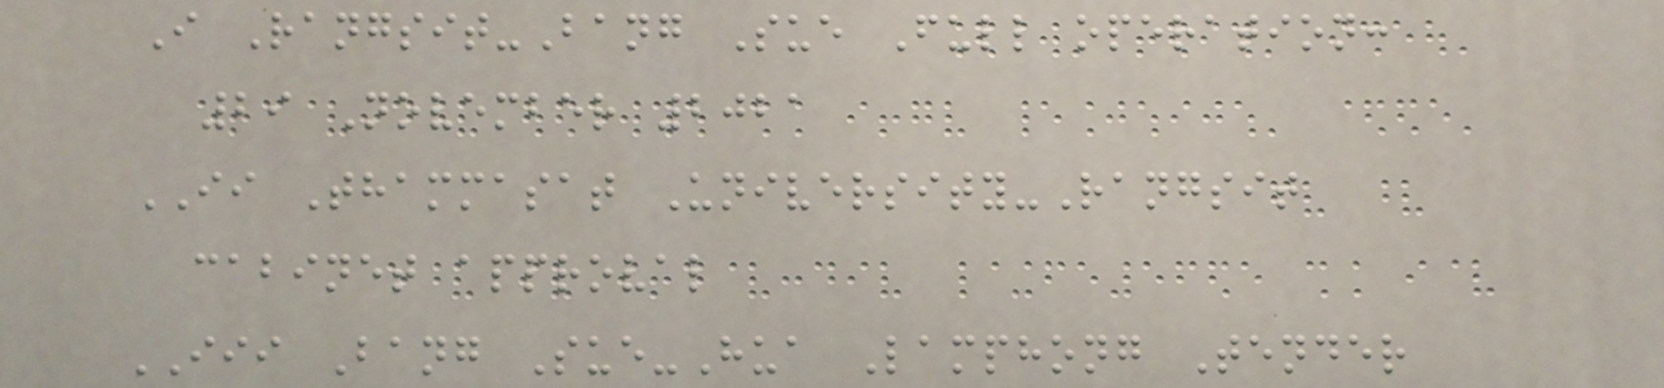I Rangsit-Bang Sue Full operation:
29 November 2021
II Thammasat University-Rangsit
cabinet approval
III Bang Sue-Hua Lamphong Tender
